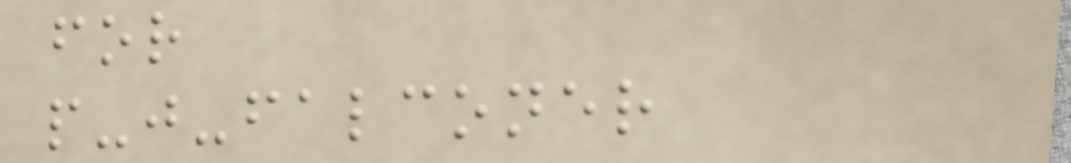for
p-j-falconer
